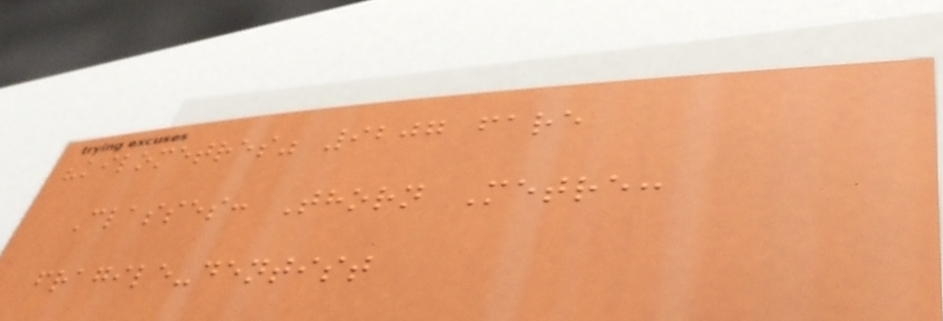"kilometres" 9207 fare
Classes: Thorn Metre:
fragile-dentist
